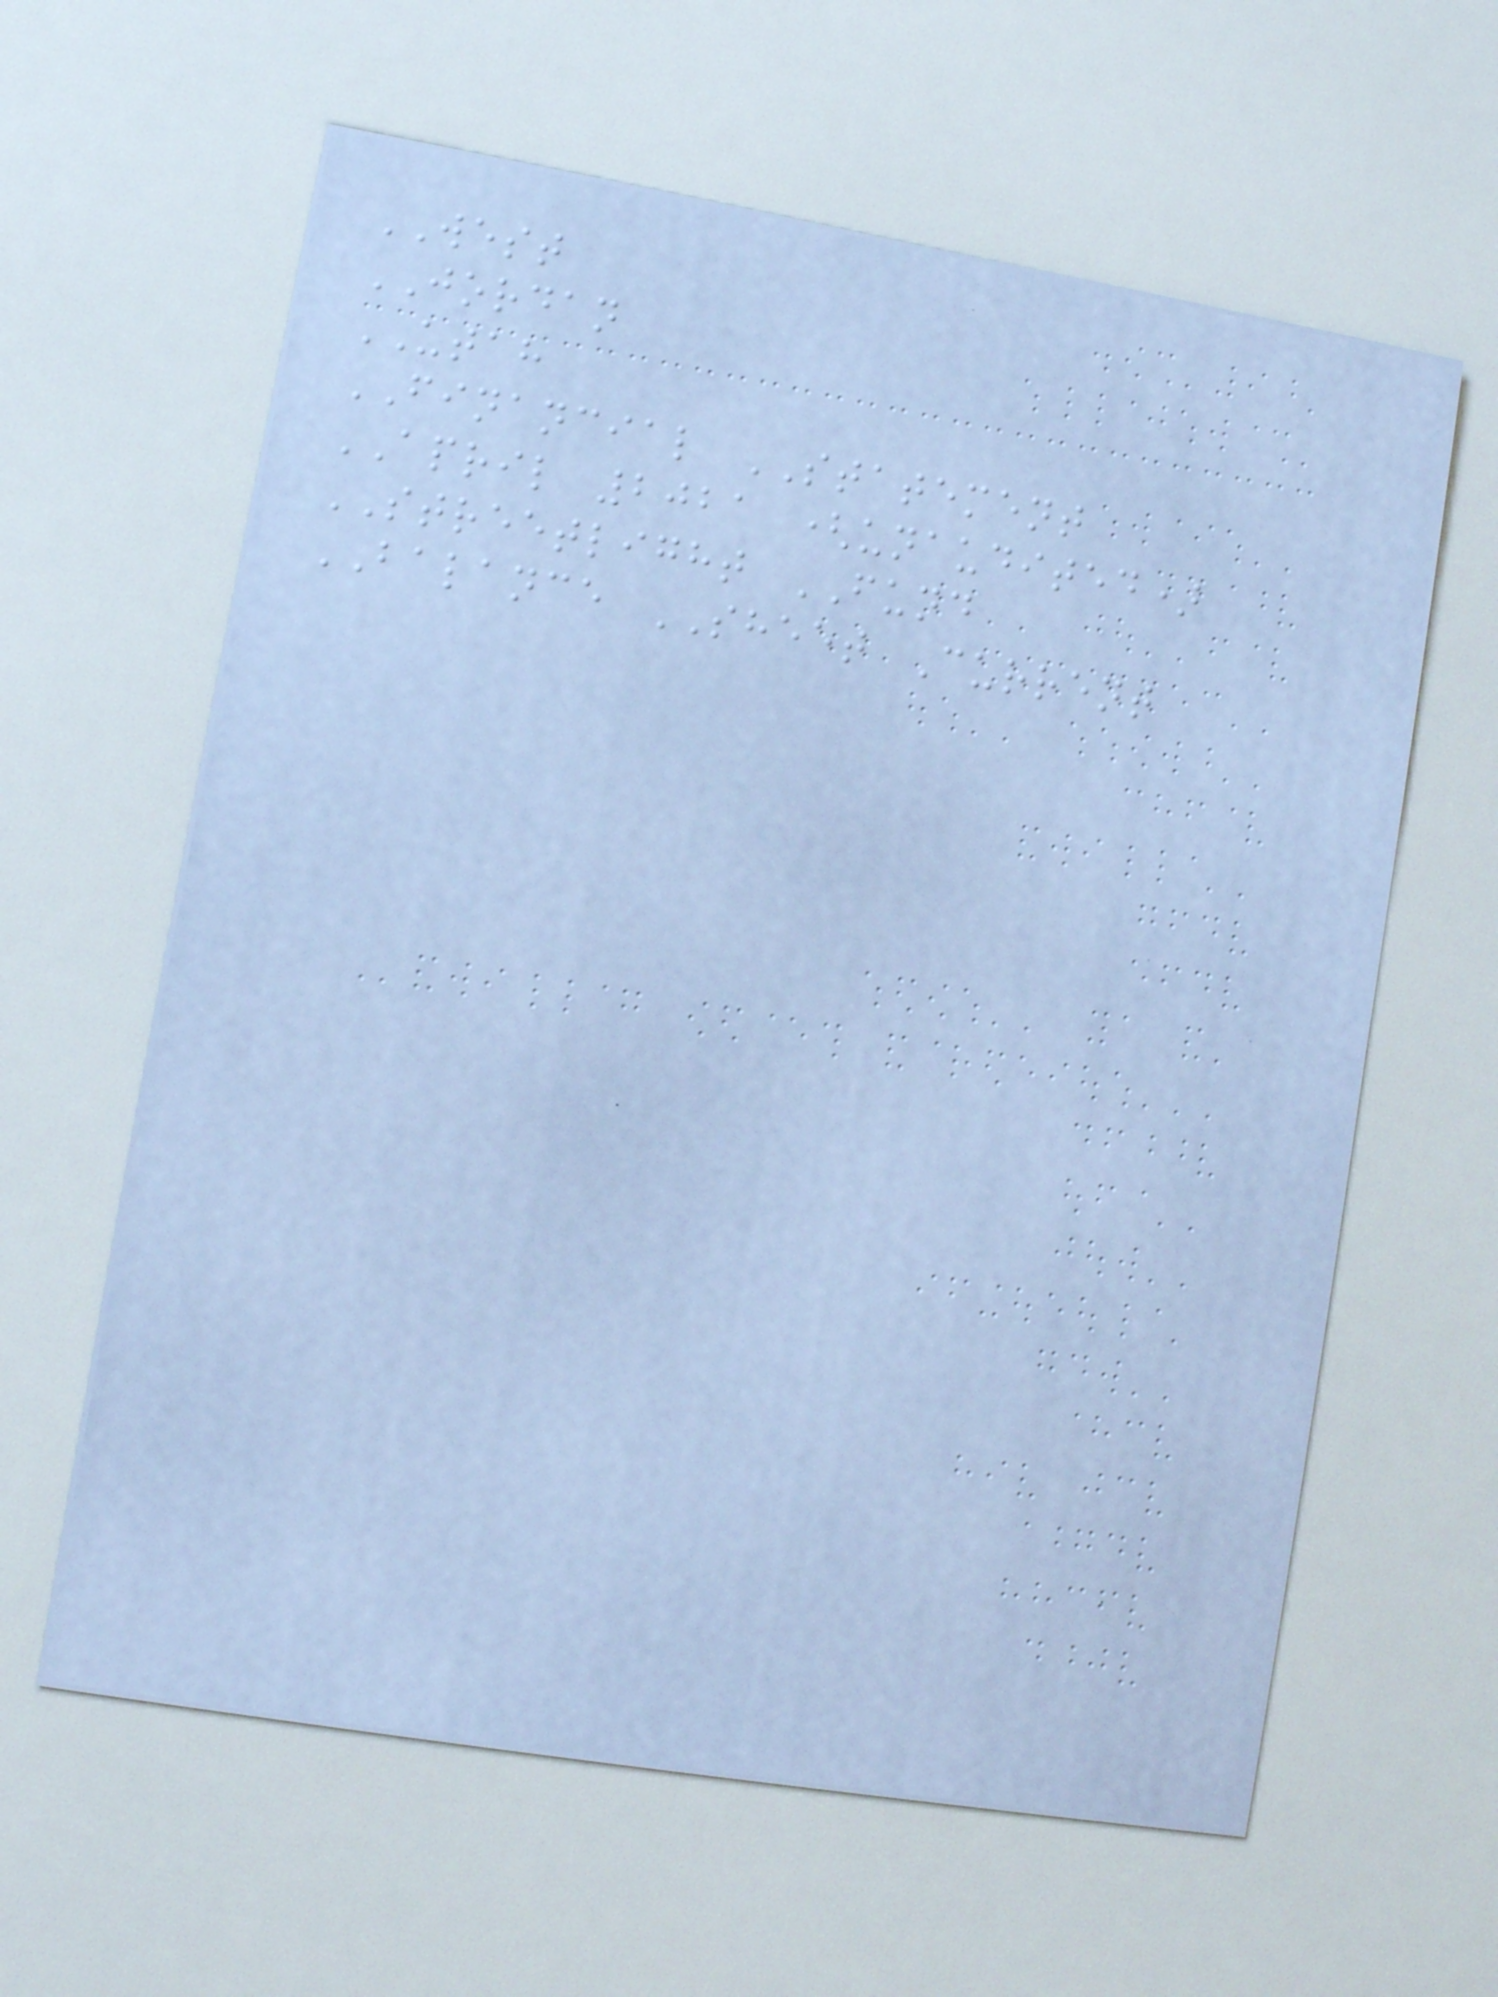WEST
JORDAN
UTAH
FINANCIAL STATEMENT
APRIL 2021 (unaudited)
STREETLIGHT FUND
BALANCE SHEET Current
